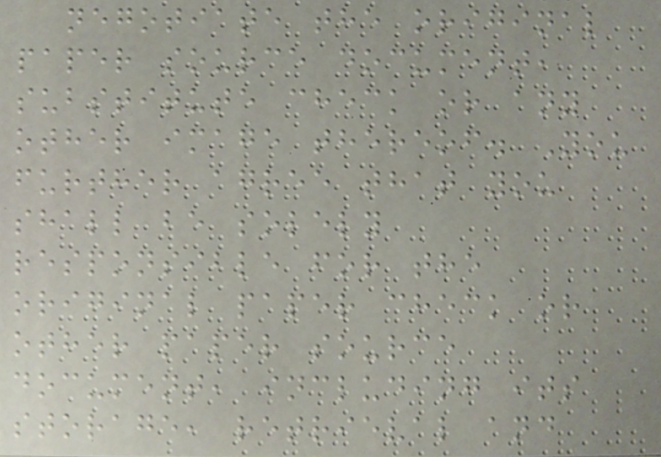negotiate the original
paper source document,
substitute check or any
other image thereof. You
further agree that you
shall be solely
responsible for the
original paper check or
other paper source
document, including its
storage, retrieval and
